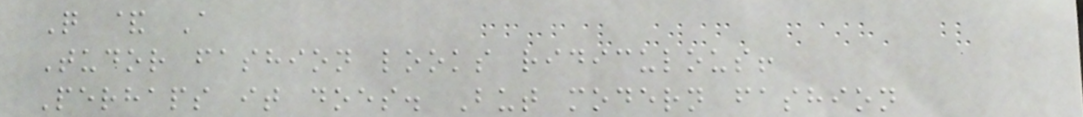Q & A
Tudor fashion looks ridiculous!
Perhaps it does. But modern fashion
